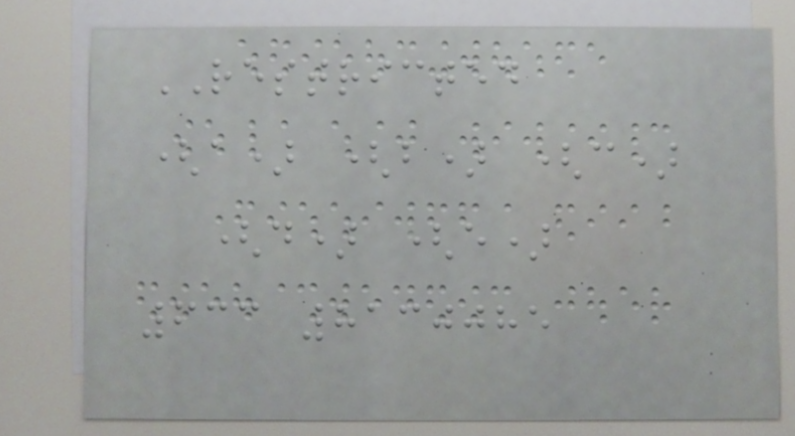RESTRICTED
(a) (b) (c)
(d) (e)
633 8130085
